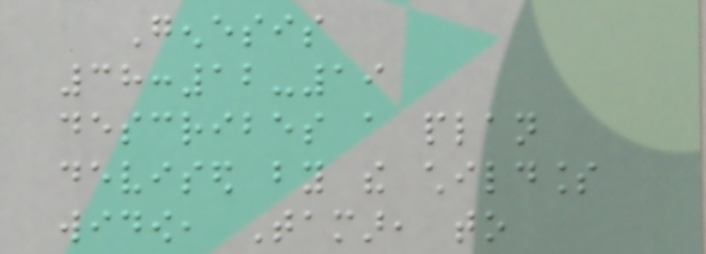Genesis
38:12-19
describes a plan
devised by the childless
widow, Tamar, to
